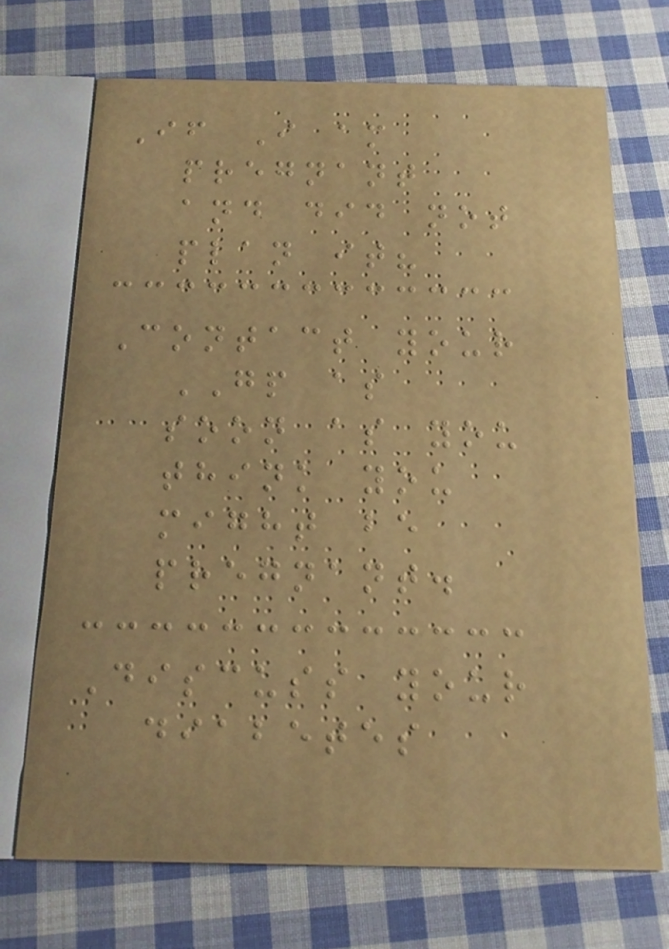If I am
pregnant
and did not
plan it?
Contact your
GP as
soon as you
think you
might be
pregnant.
Discuss your
diabetes
